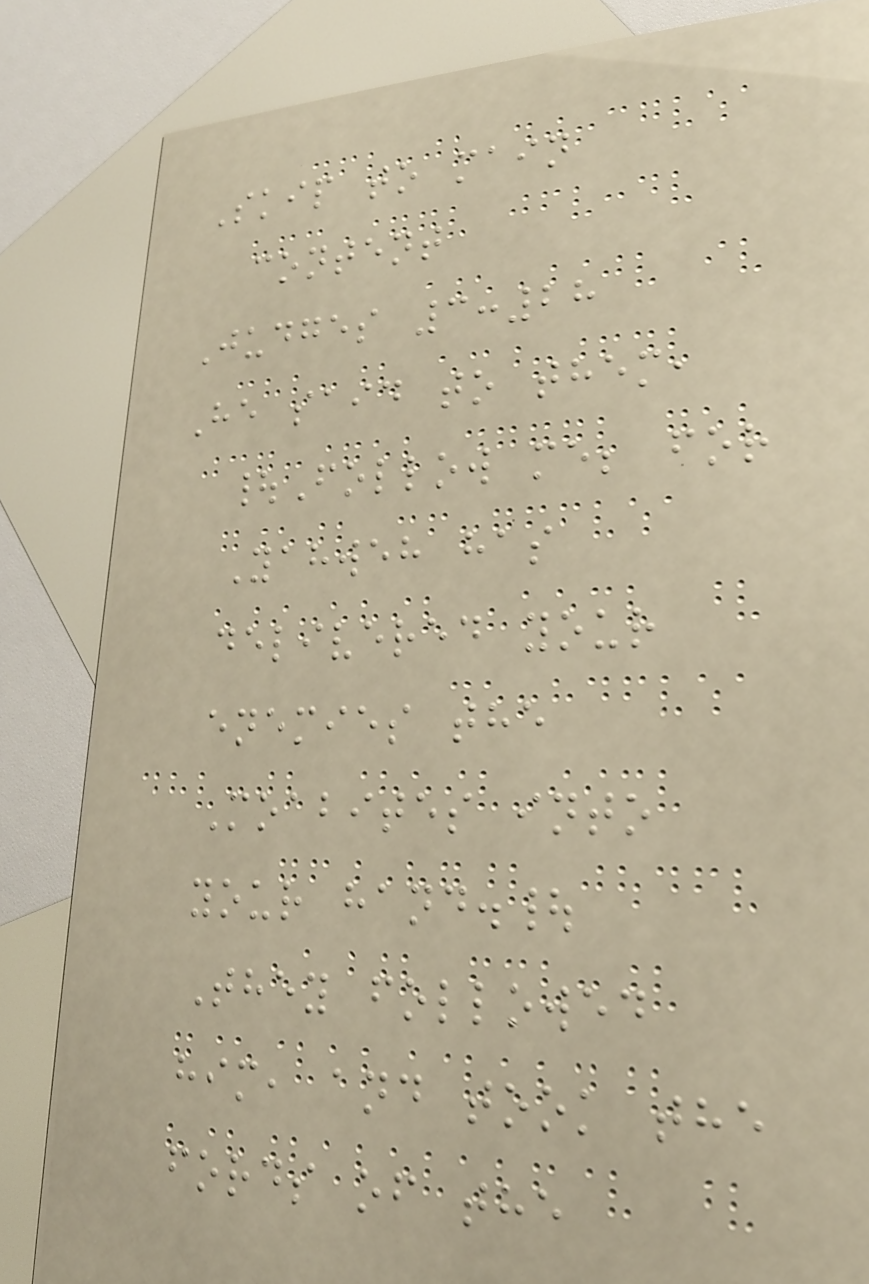Skip to main
content
Judges 3:28
He said to them,
|Follow me; for
Yahweh has
delivered your
enemies the
Moabites into
your hand.|
They followed
him, and took the
fords of the
